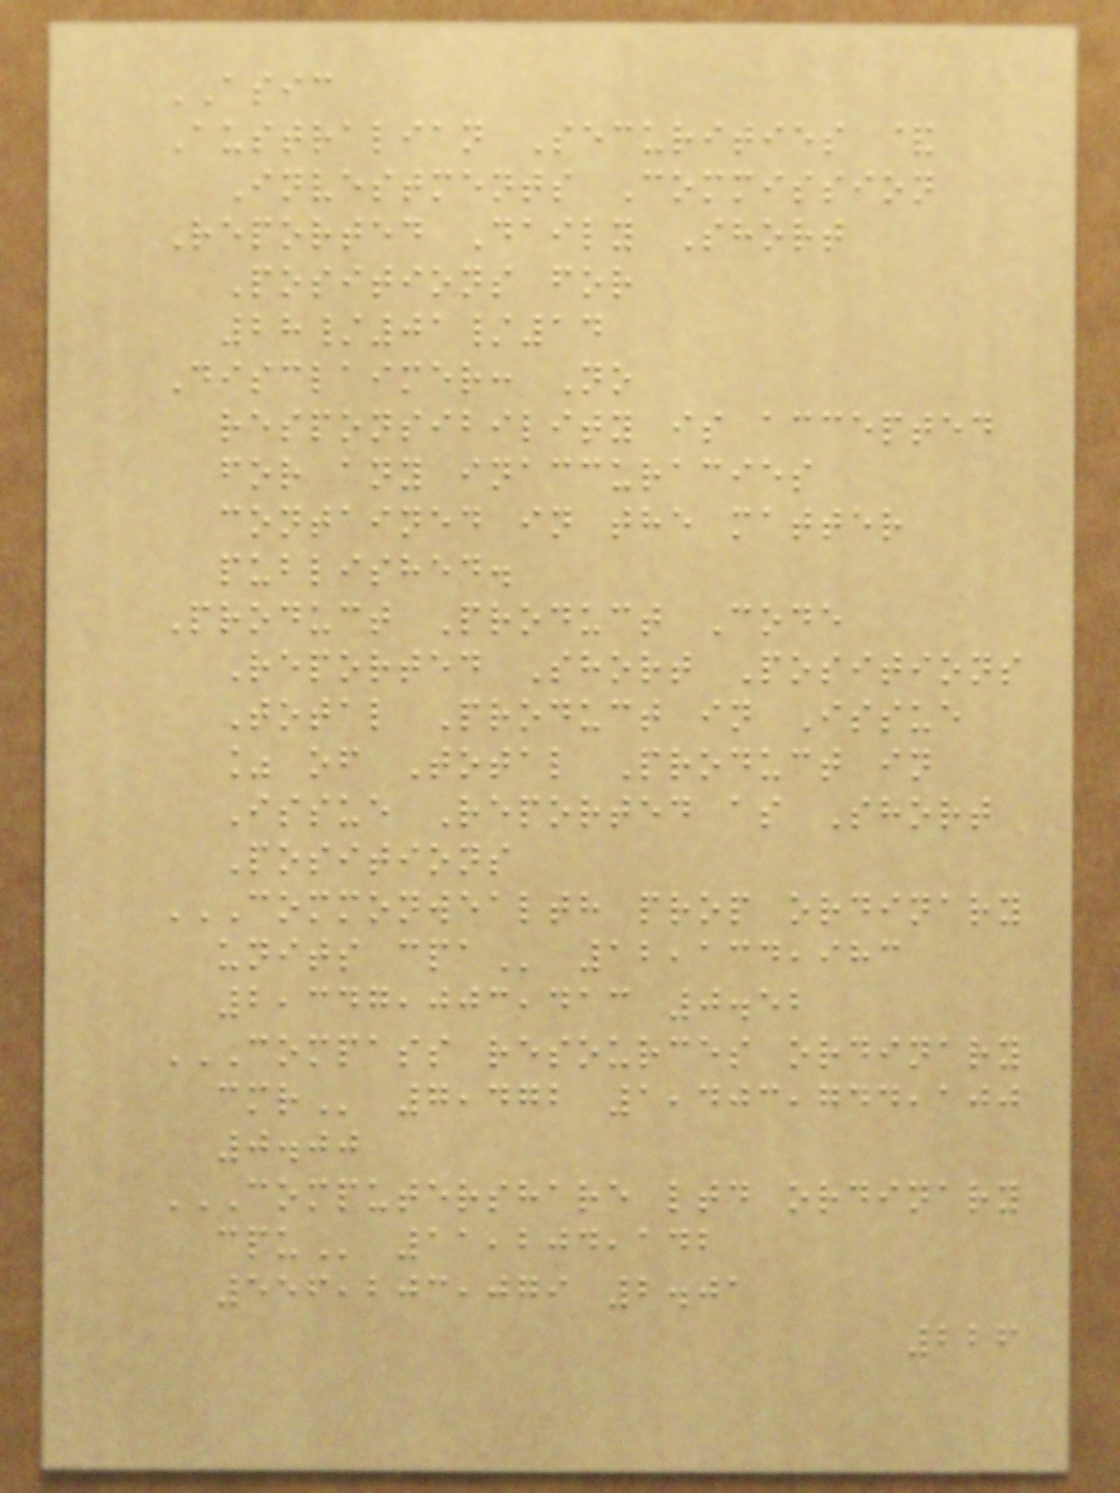ASIC
Australian Securities &
Investments Commission
Reported Daily Short
Positions for
28/01/14
Disclaimer: No
responsibility is accepted
for any inaccuracies
contained in the matter
published.
Product Product Code
Reported Short Positions
Total Product in Issue
% of Total Product in
Issue Reported as Short
Positions
COMMONWEALTH PROP ORDINARY
UNITS CPA 12,134,983
2,347,003,413 0.52
COMPASS RESOURCES ORDINARY
CMR 7,472 1,403,744,100
0.00
COMPUTERSHARE LTD ORDINARY
CPU 11,204,142
556,203,079 2.01
226
